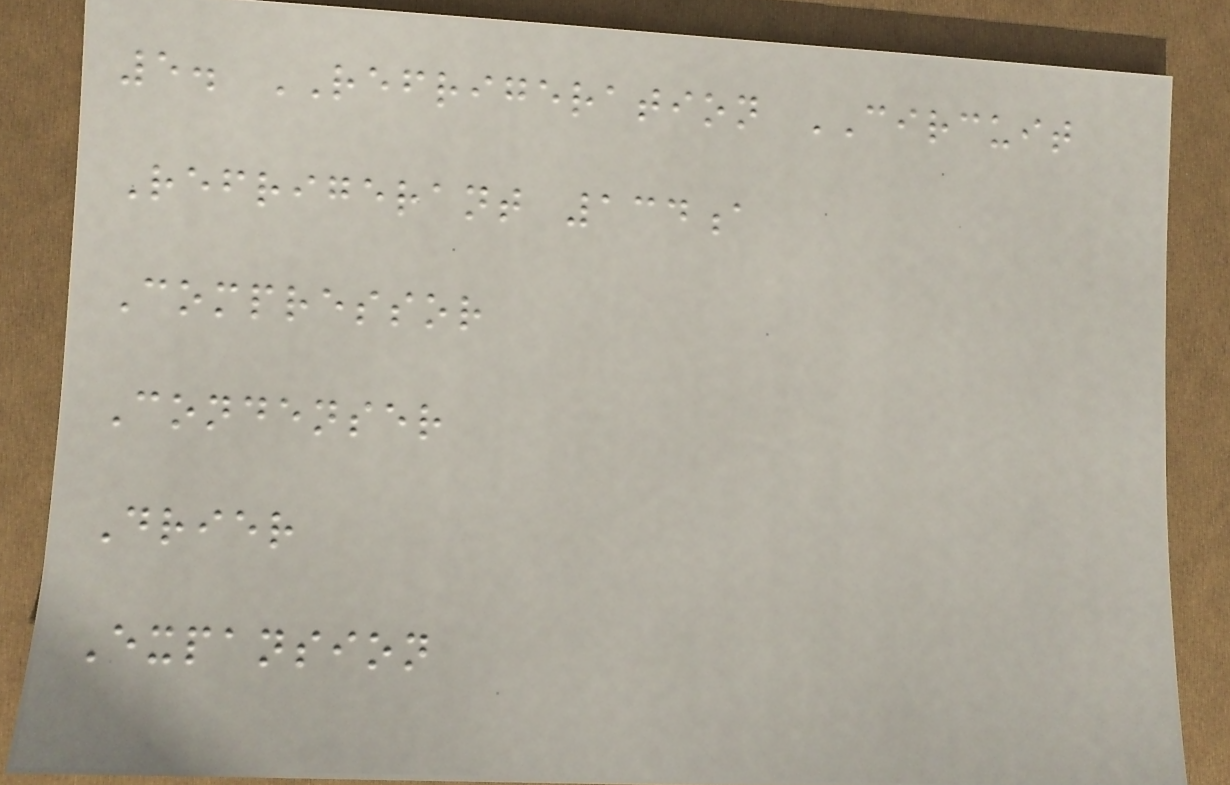5. REFRIGERATION CIRCUIT
Refrigerant 134a
Compressor
Condenser
Drier
Expansion
